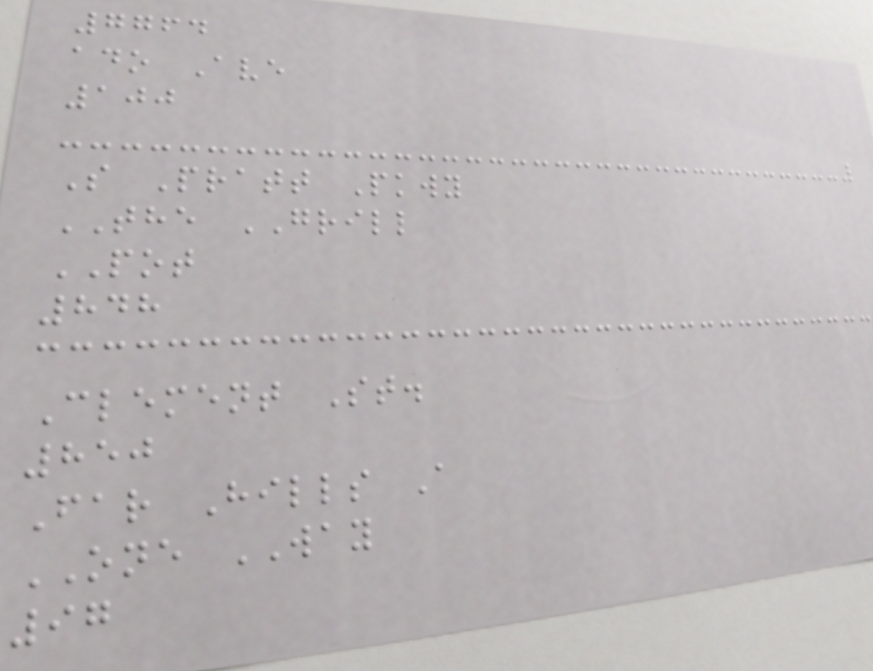7764
ado Ave
100
S Pratt Pkwy
THE GRILL
POT
848
Clement St.
850
Far Hills A
ONE WAY
97
